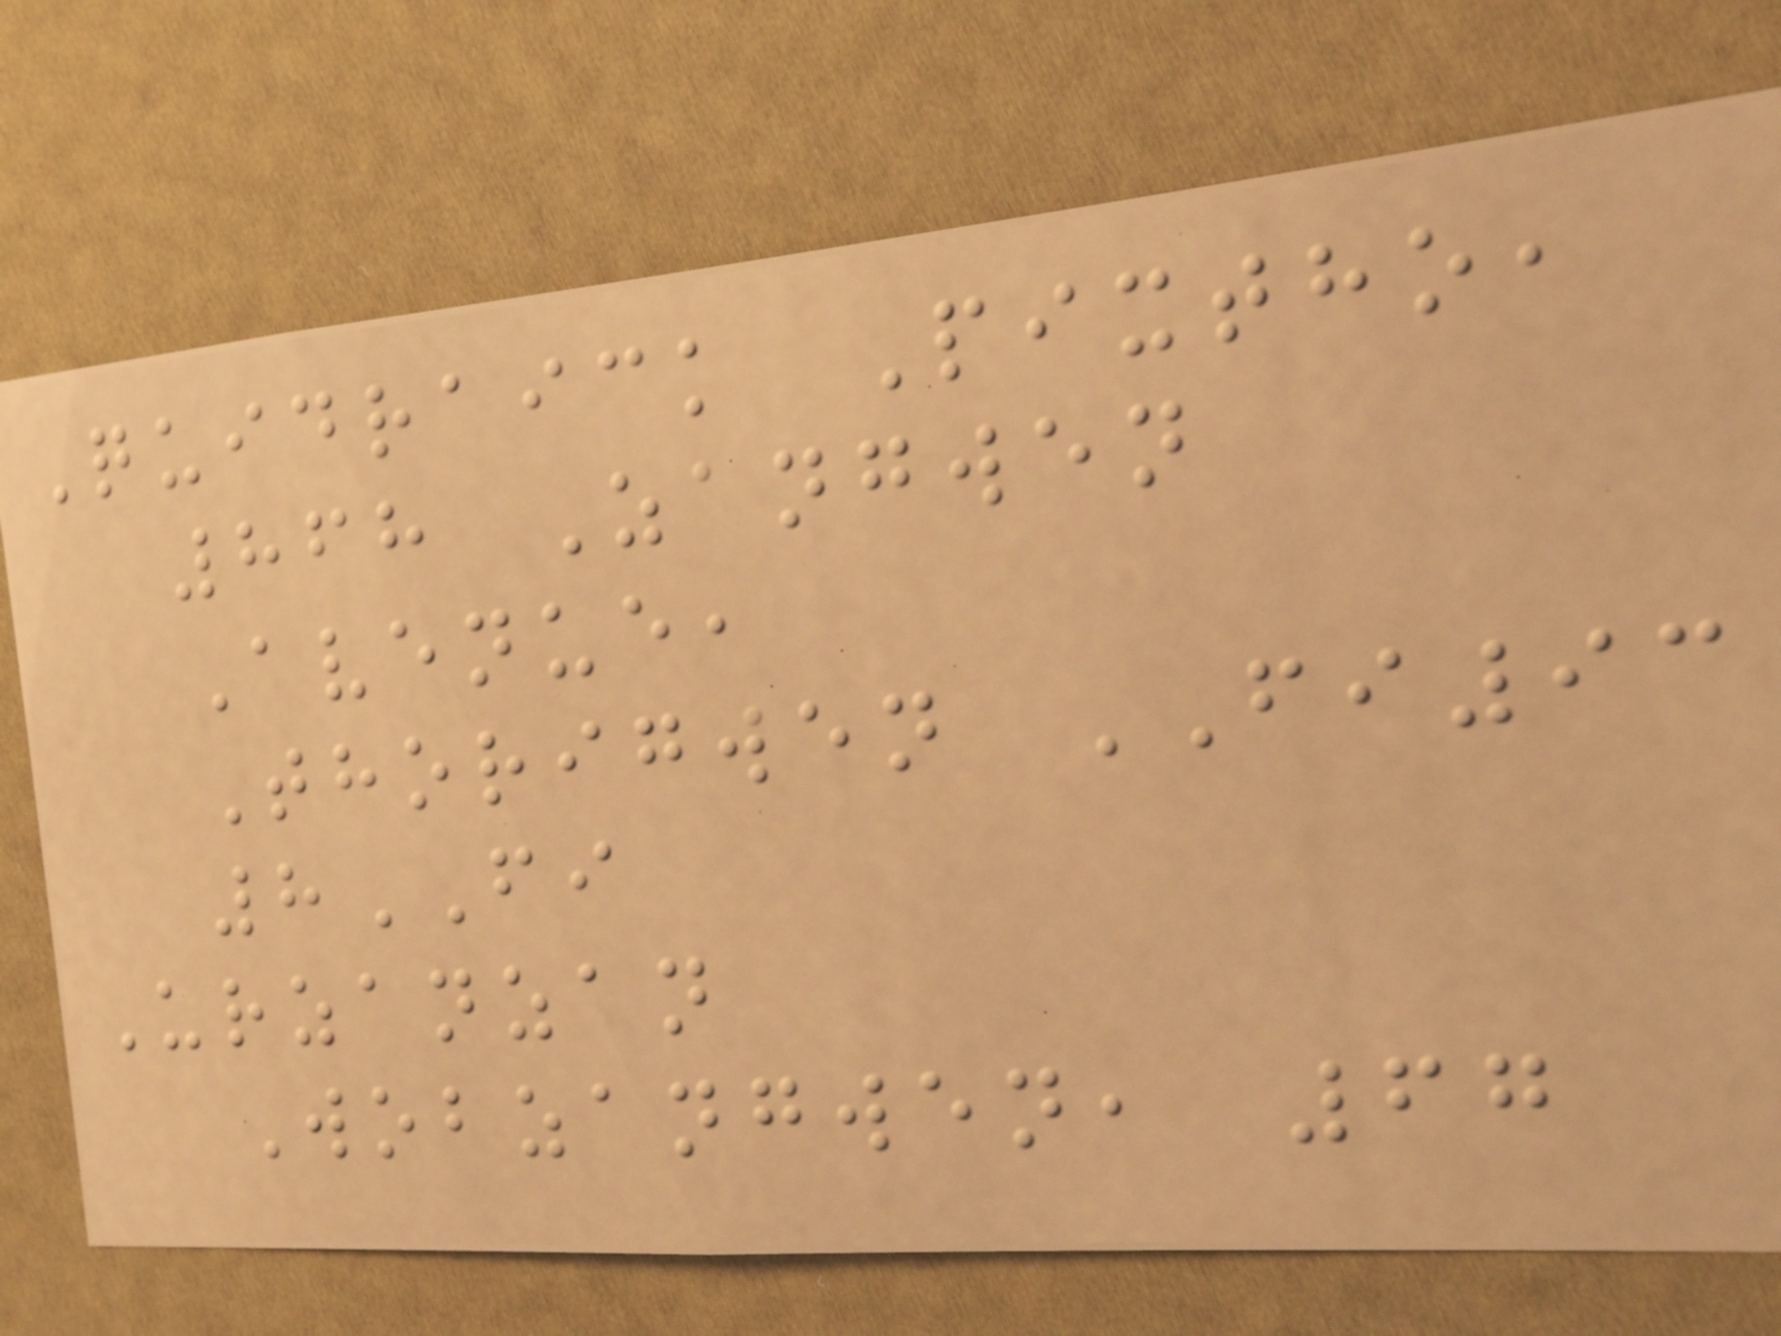Quidraick Pixtho,
868 Zangwen
Avenue,
Thorigwen FI93
8FI
Urzanzan
Wobzangwen, 67
